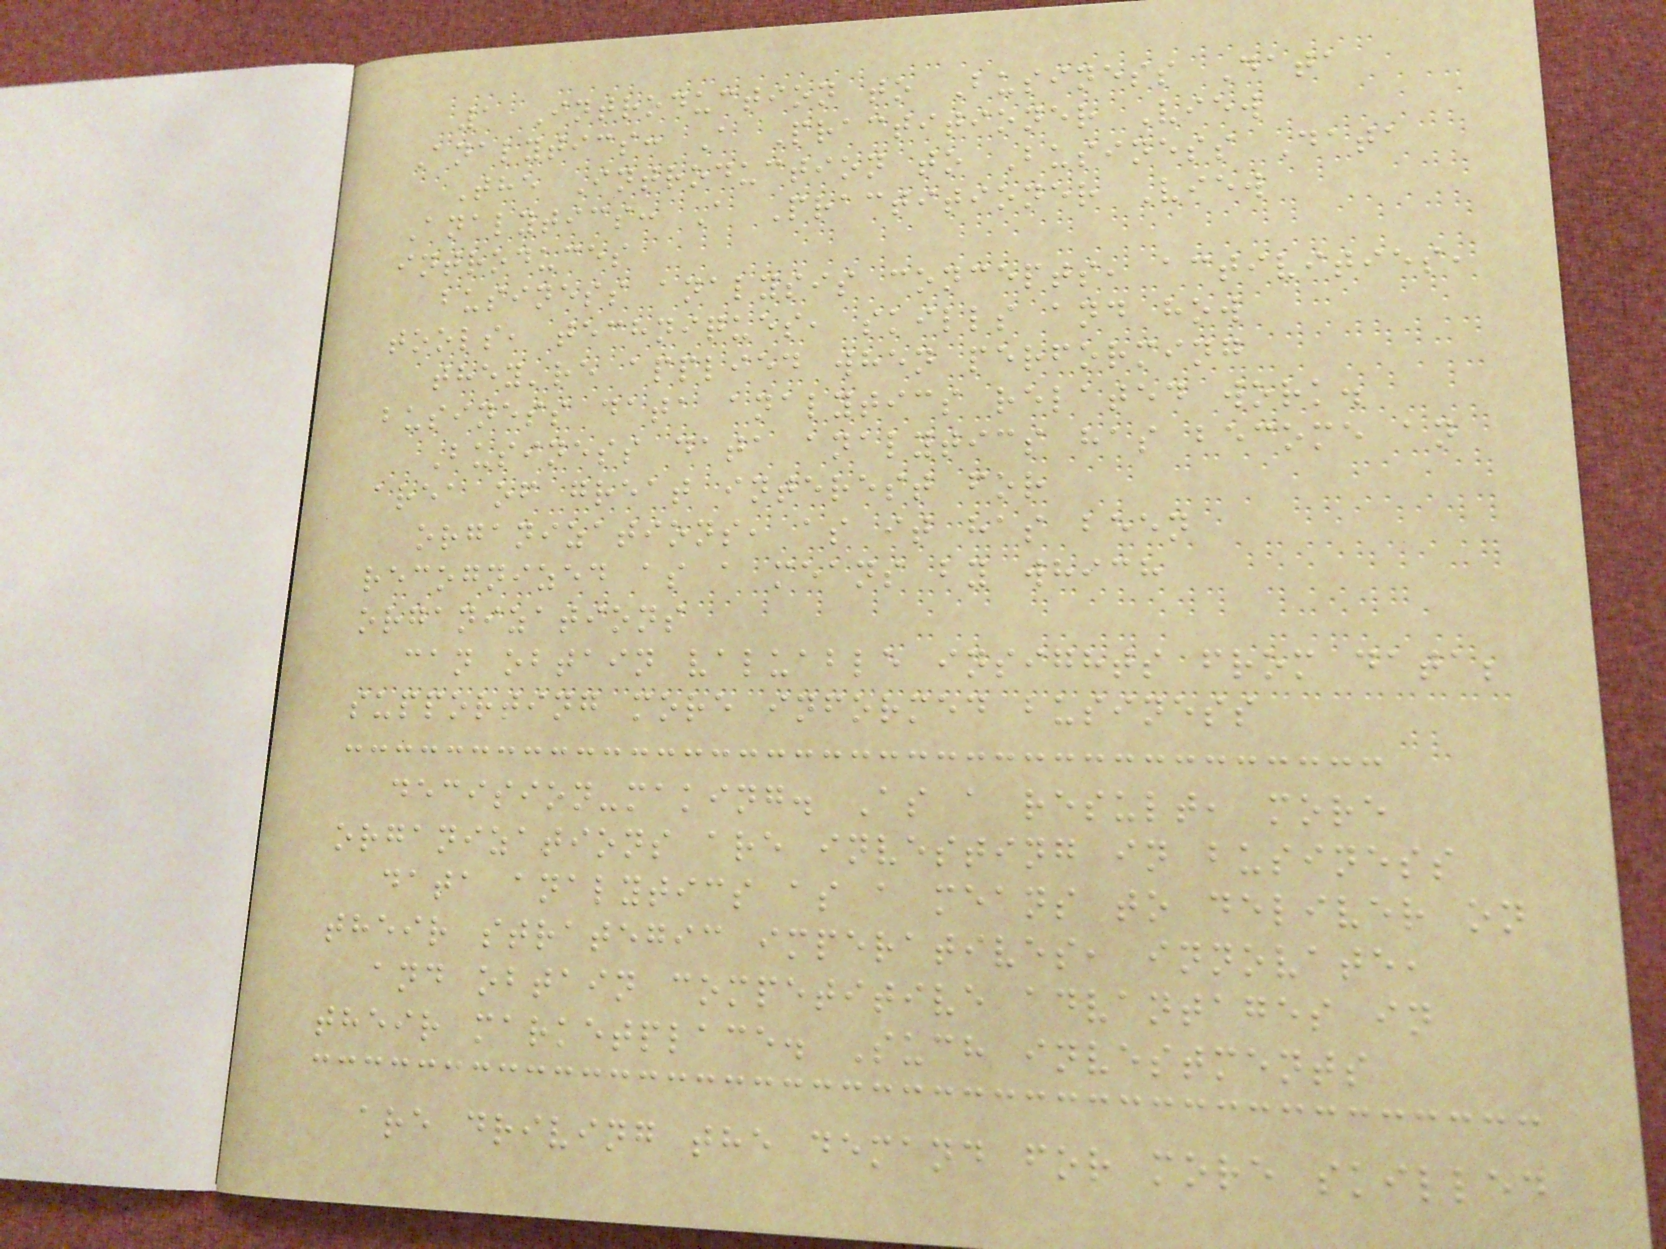1 Introduction to Business Data
Analytics: A Practitioner View
The Introduction to Business Data
Analytics: A Practitioner View
introduces
business analysis concepts, activities,
tools, techniques, skills and how
they're applied when performing
business data analytics related work.
Business data analytics has become an
area of great interest for
organizations, as it has been
recognized as a means by which
organizations
can obtain valuable insights from data;
supporting more informed business
decision-making. As a result, more
organizations are investing in business
data analytics as a means to deliver on
their strategic imperatives, innovate,
and obtain competitive advantages in
their marketplace. Such investments
are driving the demand for more skilled
